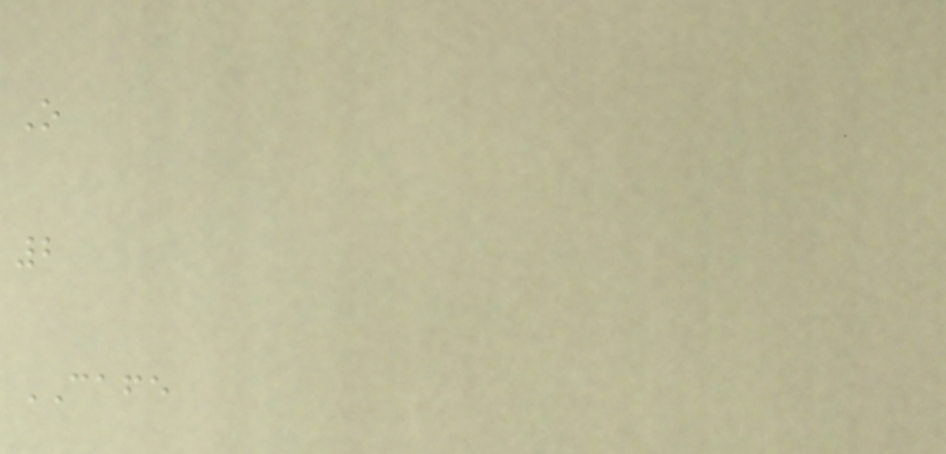O
2
CAFE
